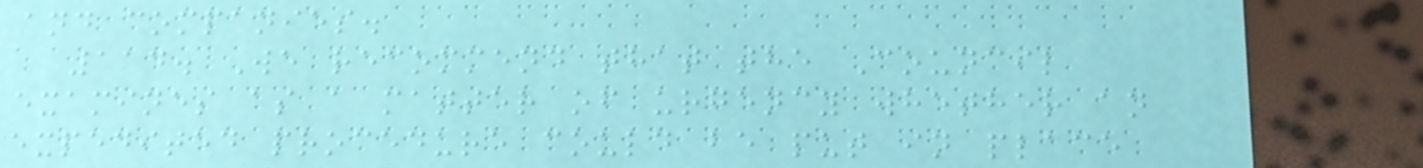and companies.
114. We recommend that the Council
examines as a matter of urgency whether an
expedited procedure could be put in place
